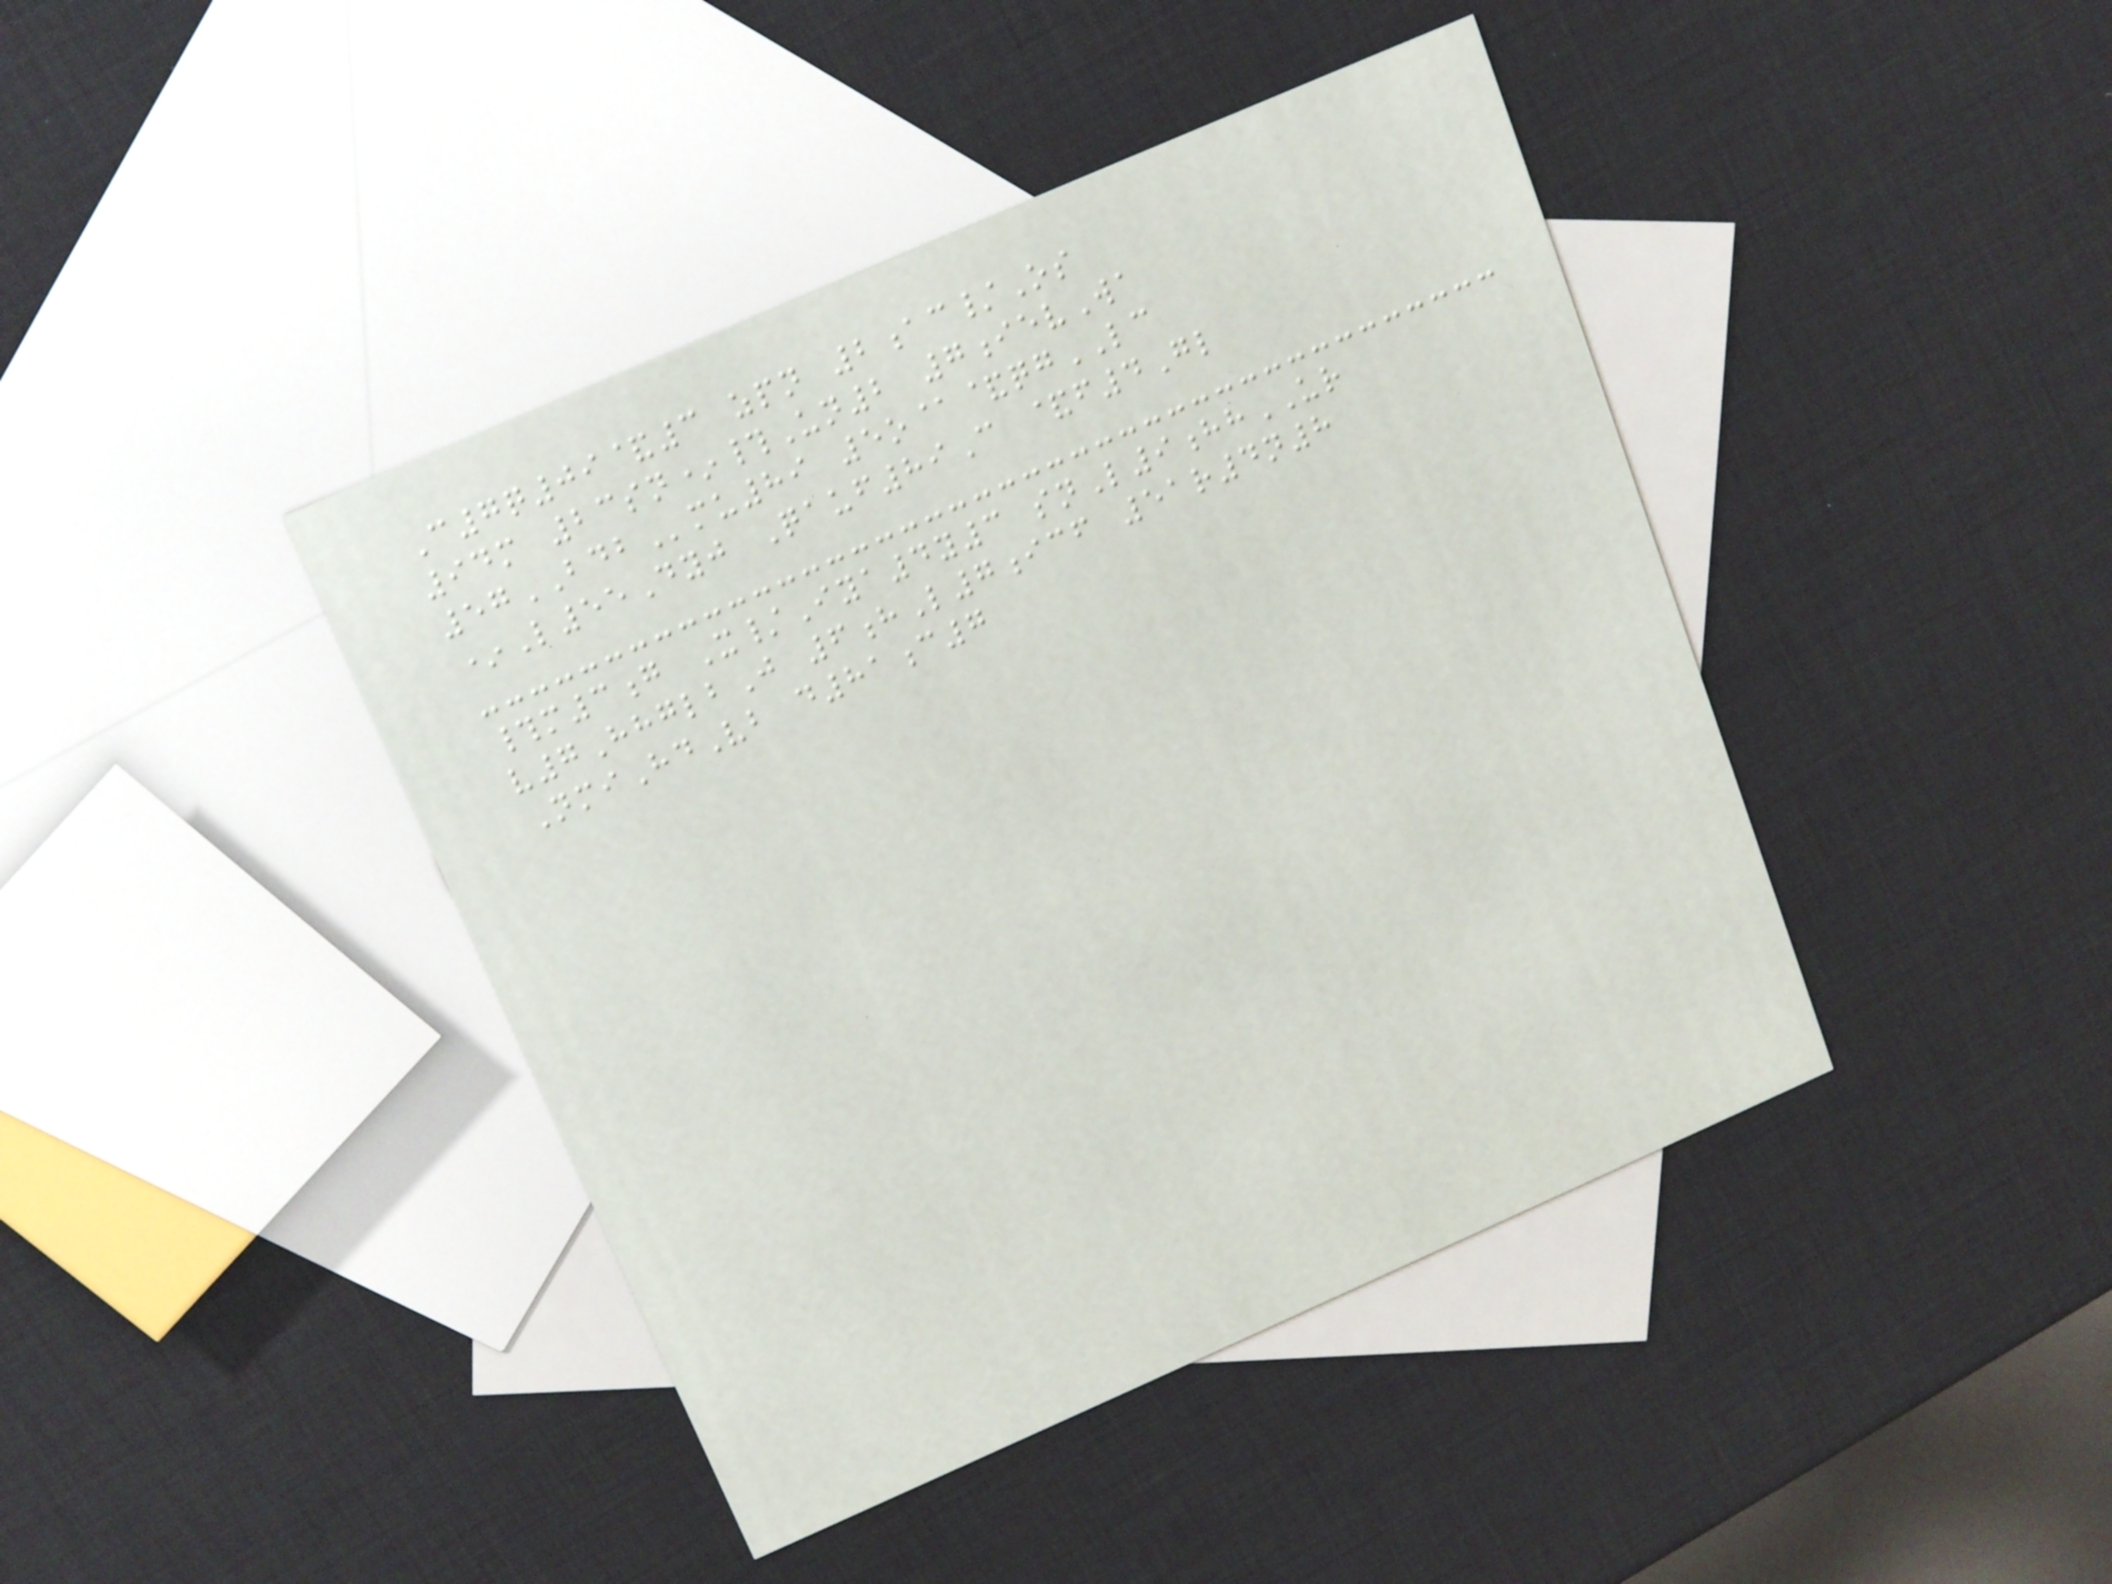C7q09&3 zpn 2ac/Os
94m 23sn*#Un2 7ievWa
57BDBmu89 5o@&qgLC
*L55Dyj Qauf89C &f4Gl
#m3g X/Iya4y3 snL9hhUR
v7HhglbJ 6hL7icf 51r4n8
NmiHdVb d81c7
